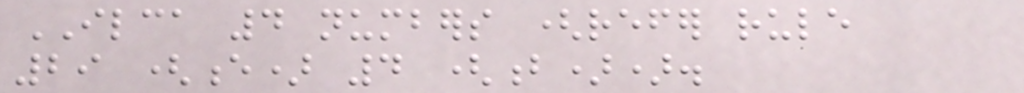ILCA 4 numbers (refer rule
29 (e) 4 (b)).
